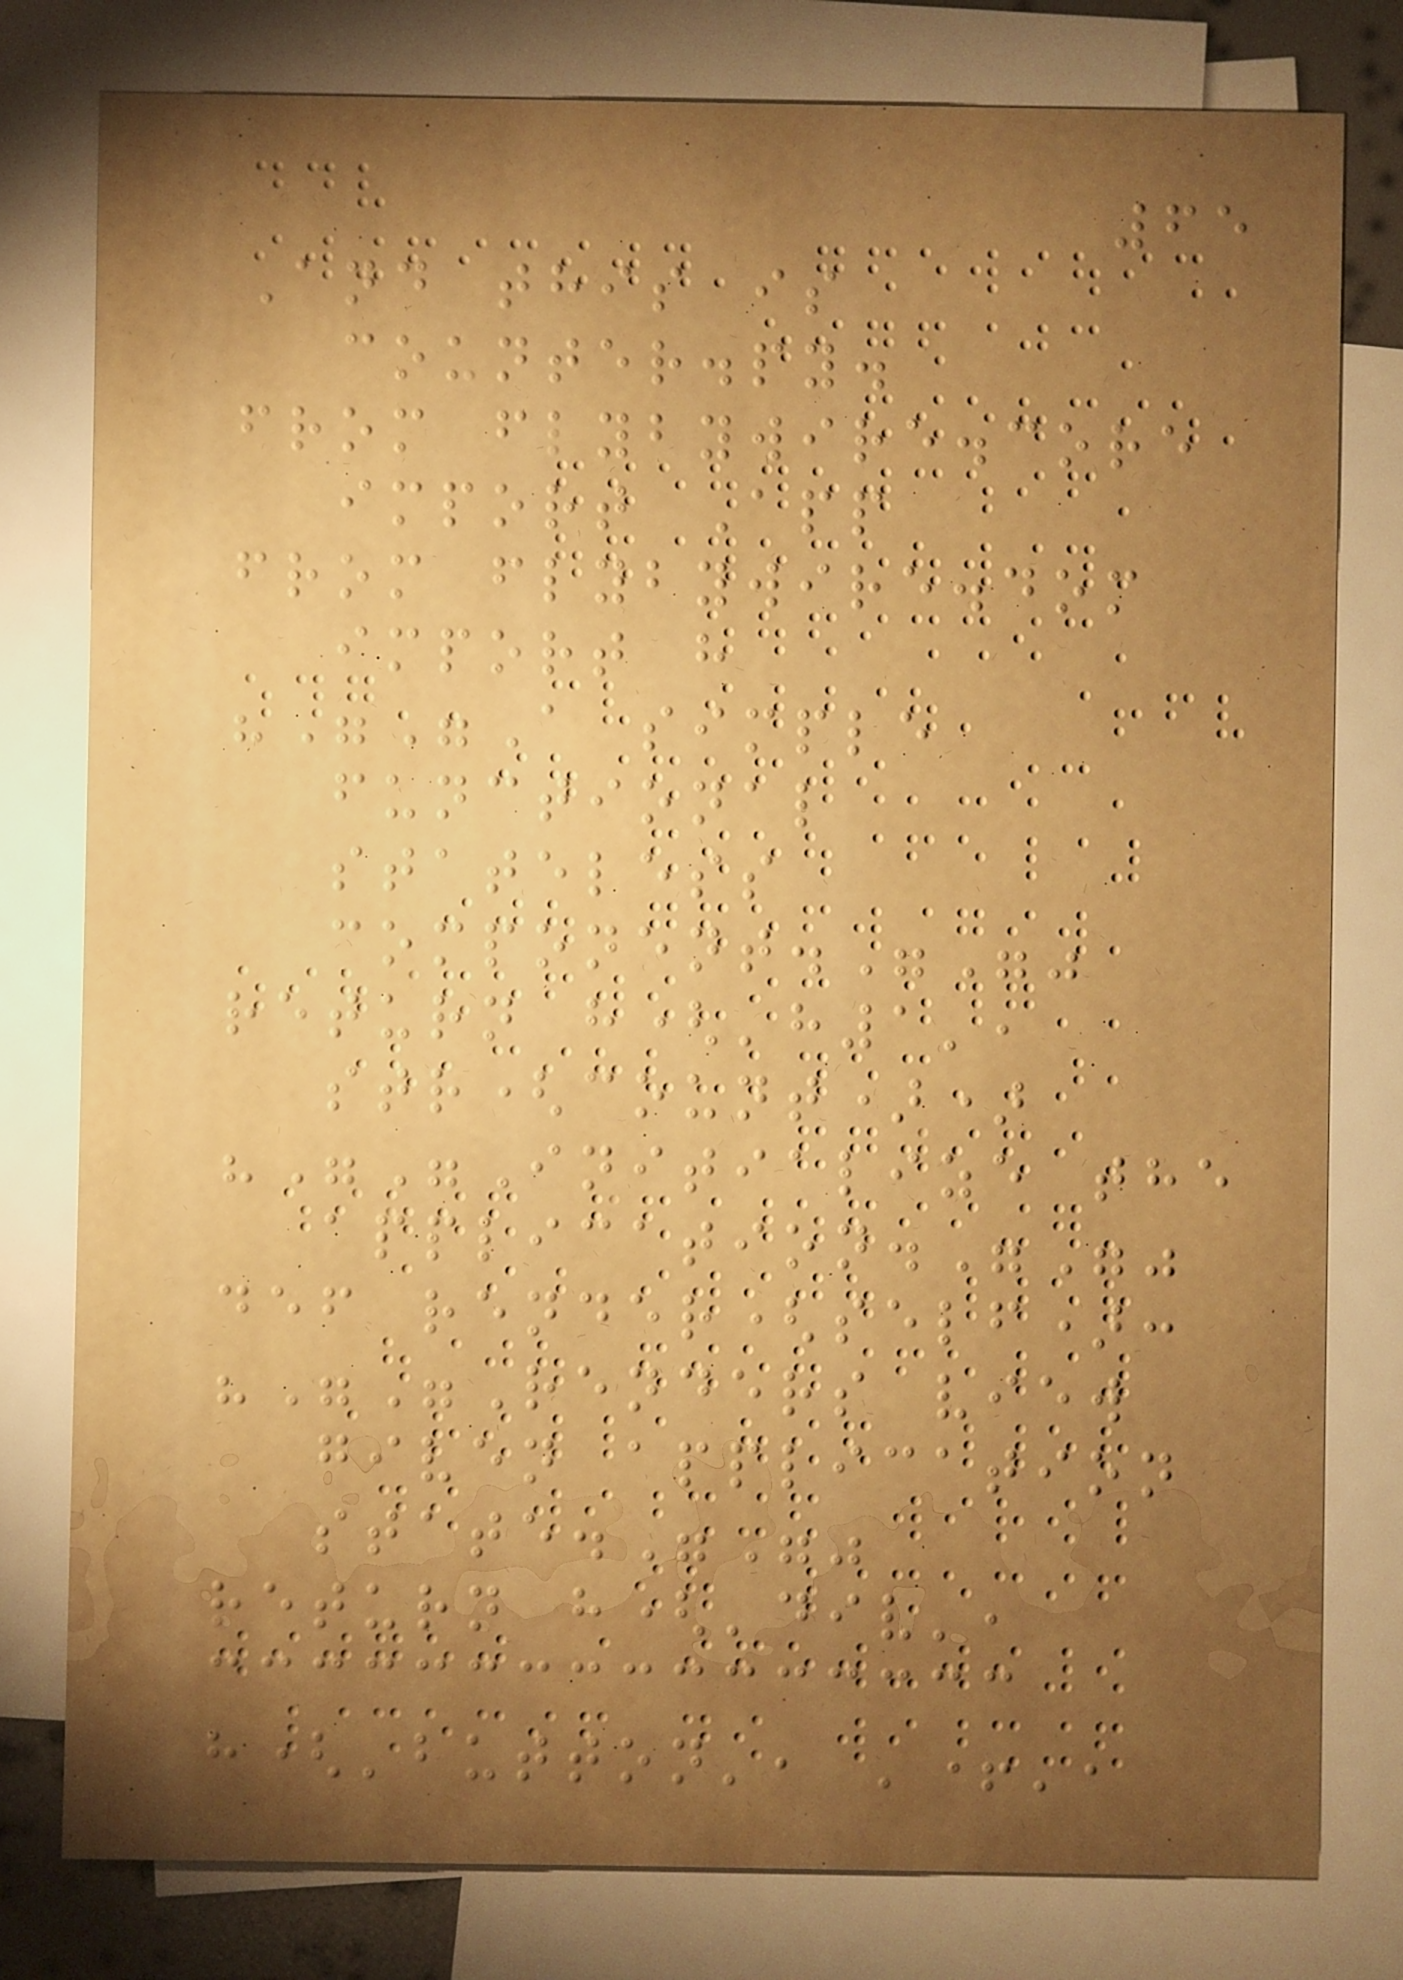65
And this is
counter.py.
from flybywire.core
import App
from flybywire.dom
import h
"""A simple
functional
stateless
component."""
return h('h1',
str(count))
"""Initialize the
application."""
def render(self):
"""Renders view
given application
state."""
return h('div',
h('button', '+',
